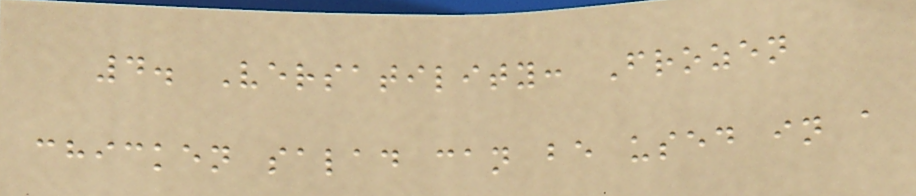4. Versatility: Frozen
chicken salad can be used in a
